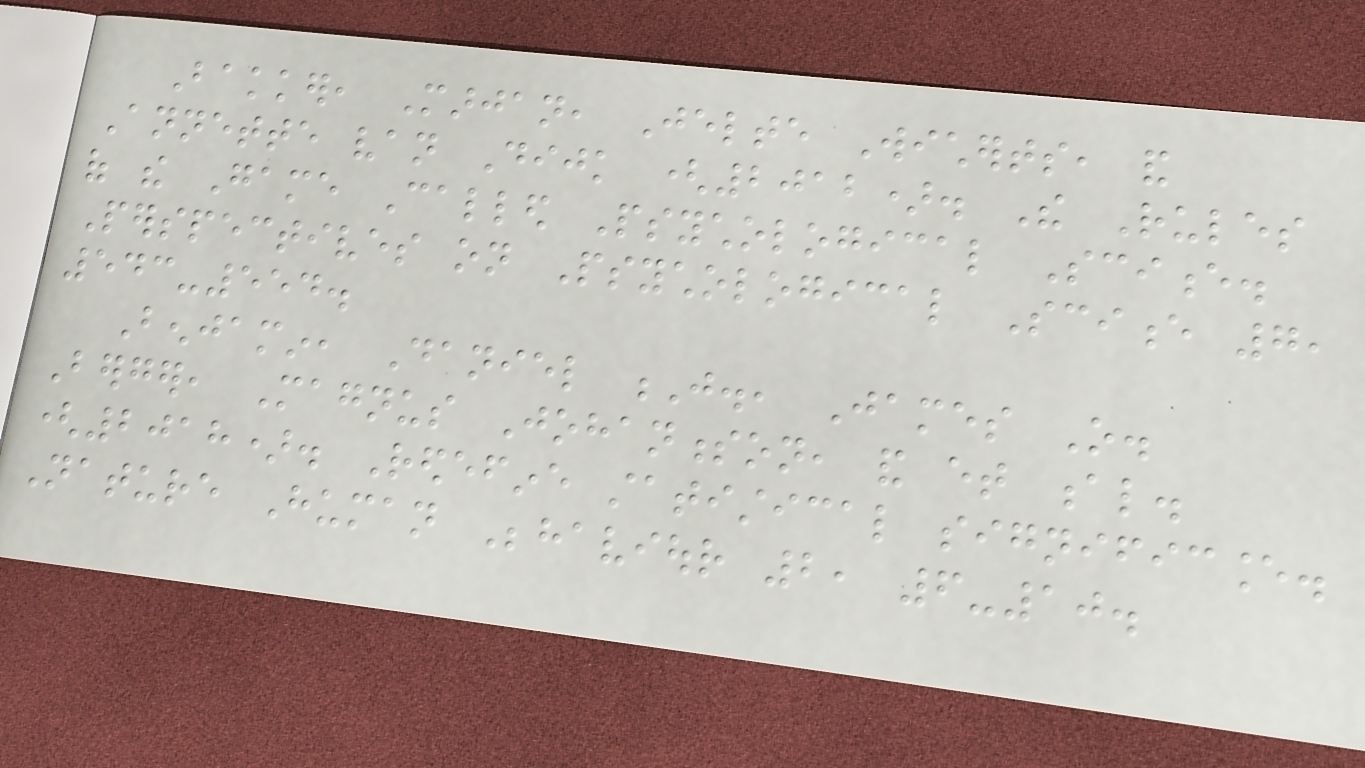Bakker, Marjan, Jelte Wicherts, and
Annette van Dijk (2012). The Rules
of the Game Called Psychological Science.
Perspectives on Psychological Science 7,
543-554.
Benjamin, Daniel J., James O.
Berger, Magnus Johannesson, and et al.
(2018). Redefine statistical significance.
Nature Human Behaviour 2, 6-10.
